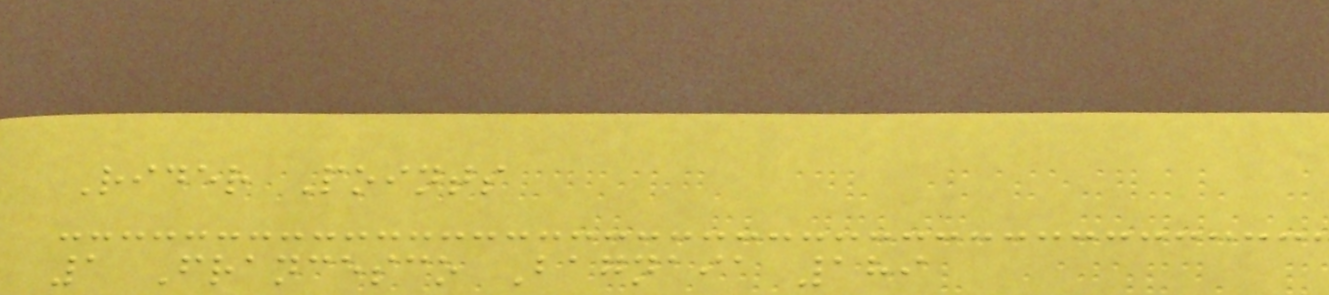Rider Points
1 Francesco Bagnaia 189
